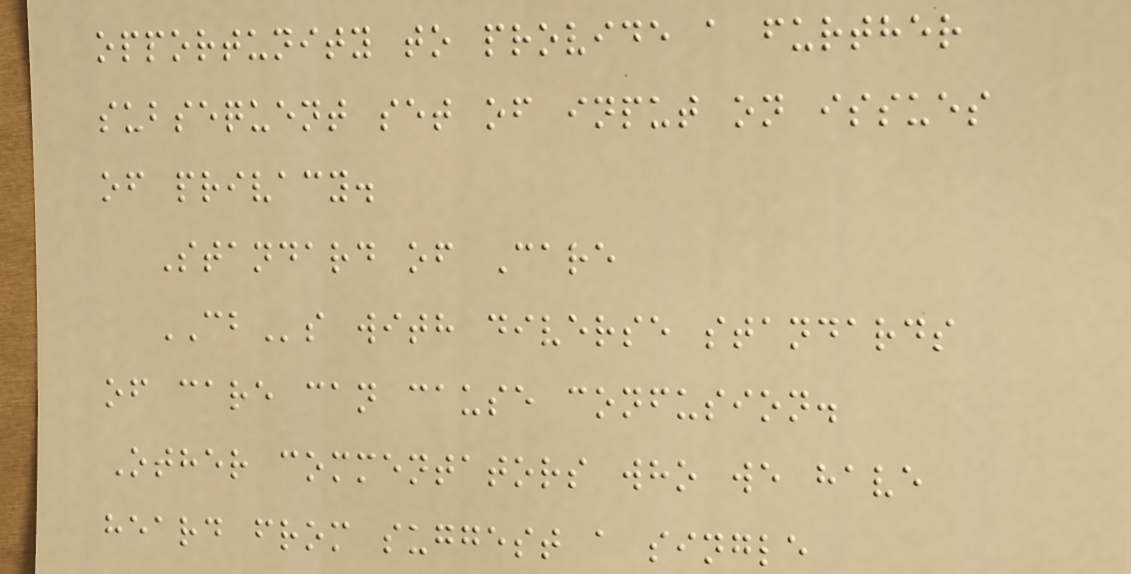opportunity to provide a further
subsequent set of input on issues
of privacy.
Standard of Care
CBs with diverse standards
of care can cause confusion.
Other commentators who we have
heard from suggest a single
